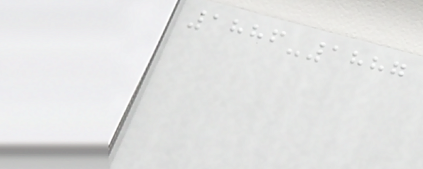1886-1887
